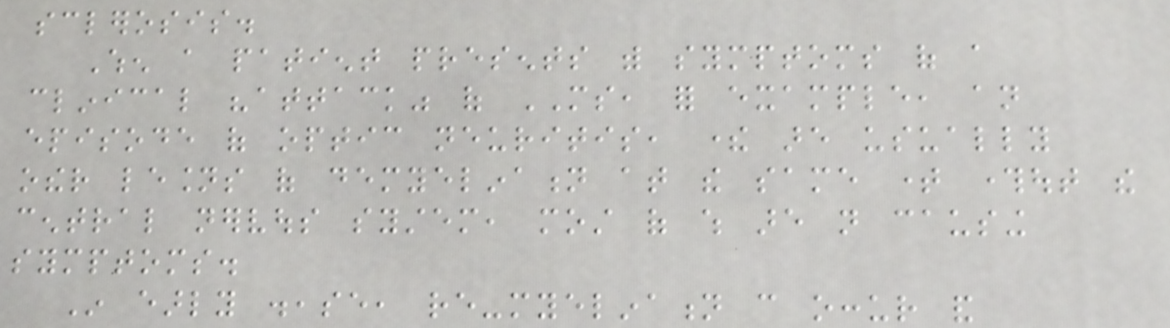sclerosis.
When a patient presents with symptoms of a
clinical "attack" of MS, for example, an
episode of optic neuritis, there are usually
other lesions of demyelination at the same time throughout the
central nervous system, most of which are not causing
symptoms.
In early disease, re-myelination can occur and
